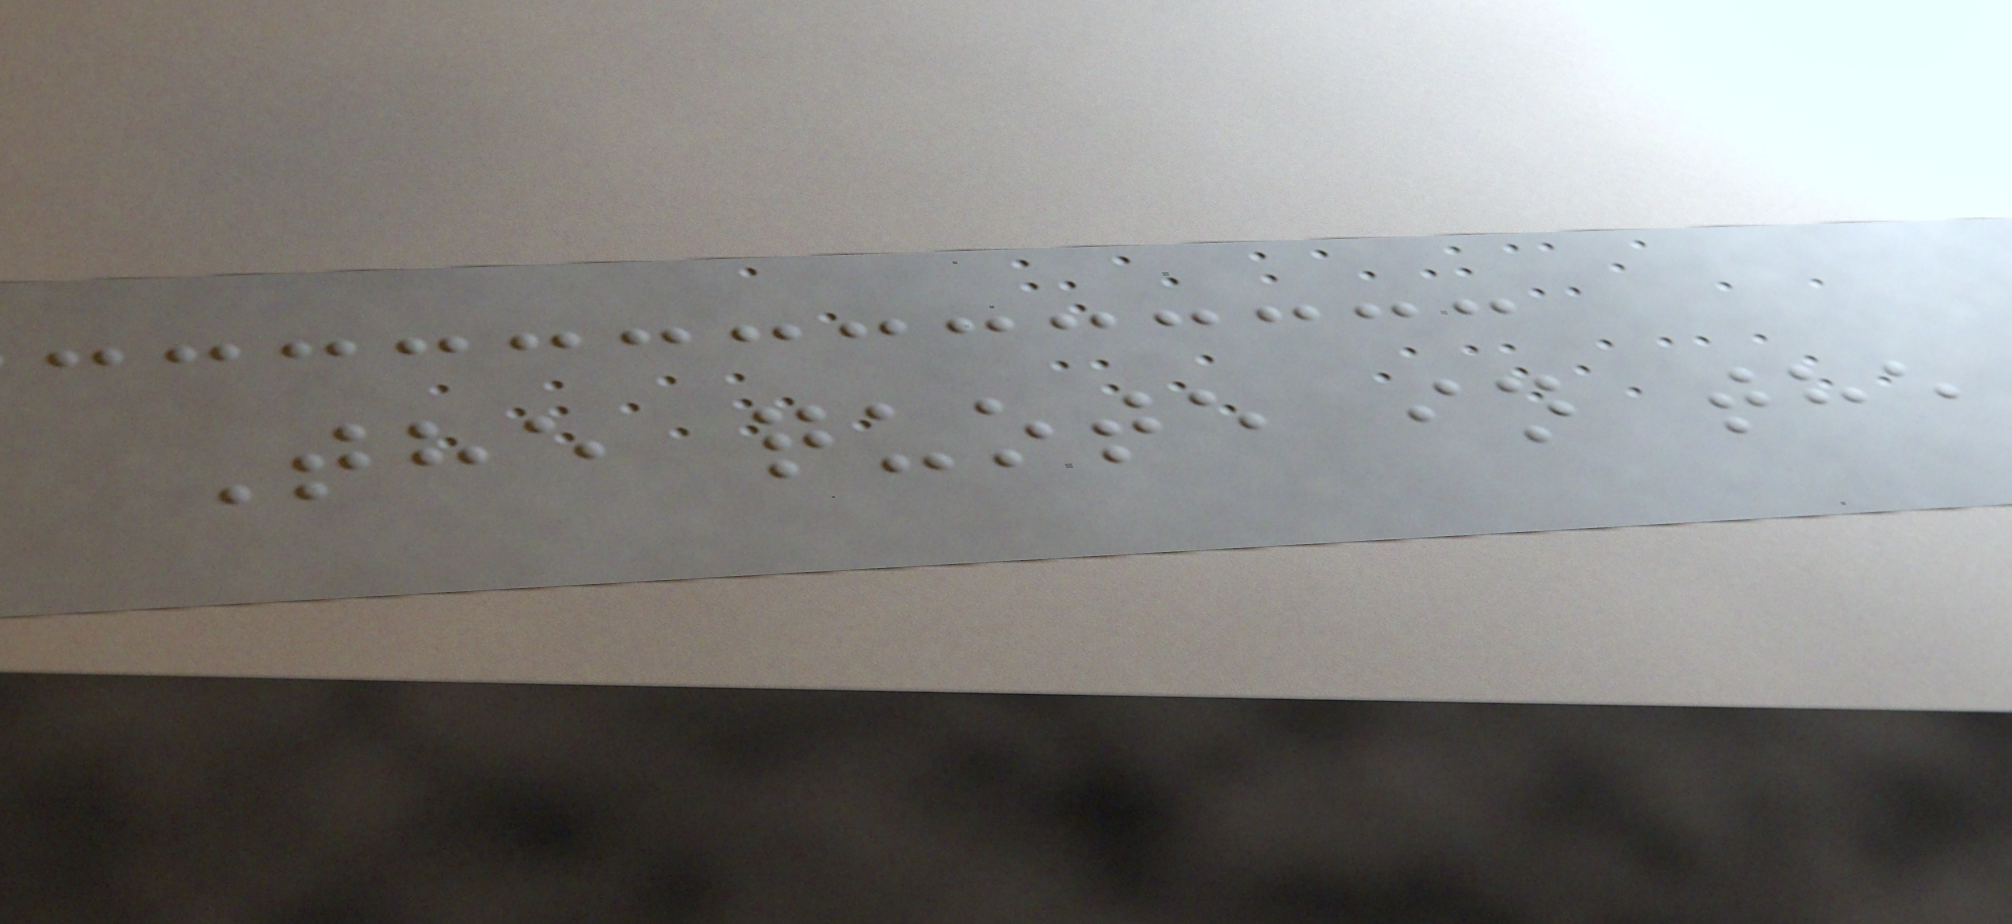The quote in the
